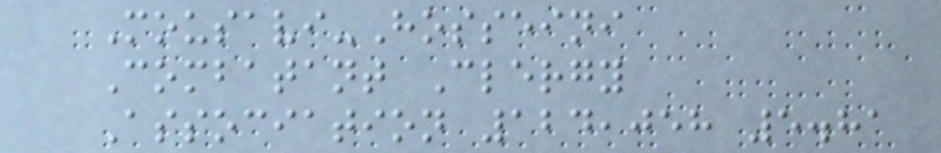Mousavi-Hosseini
Combatant Clergy
Association 124,058 5.81
